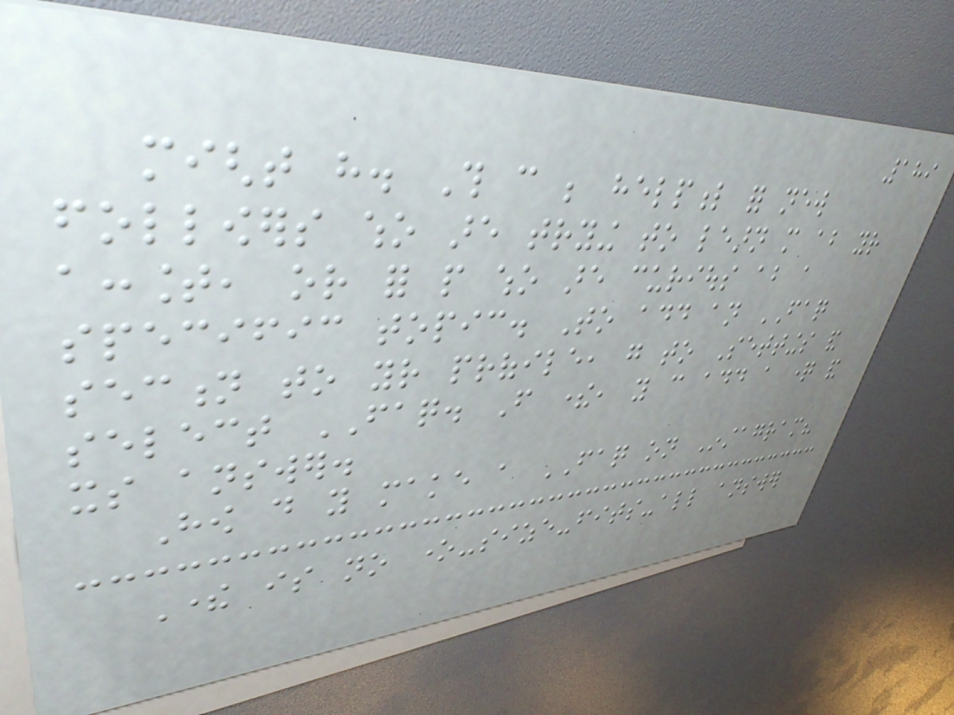189
might have. This can be helpful for new
followers who are trying to learn more about your
account, or for people who are curious about a
specific topic. To add an FAQ
section to your profile, go to Settings and
select FAQ. From there, you can add a question and
its answer.
How do you make a FAQ on Instagram?
There is no one-size-fits-all answer
